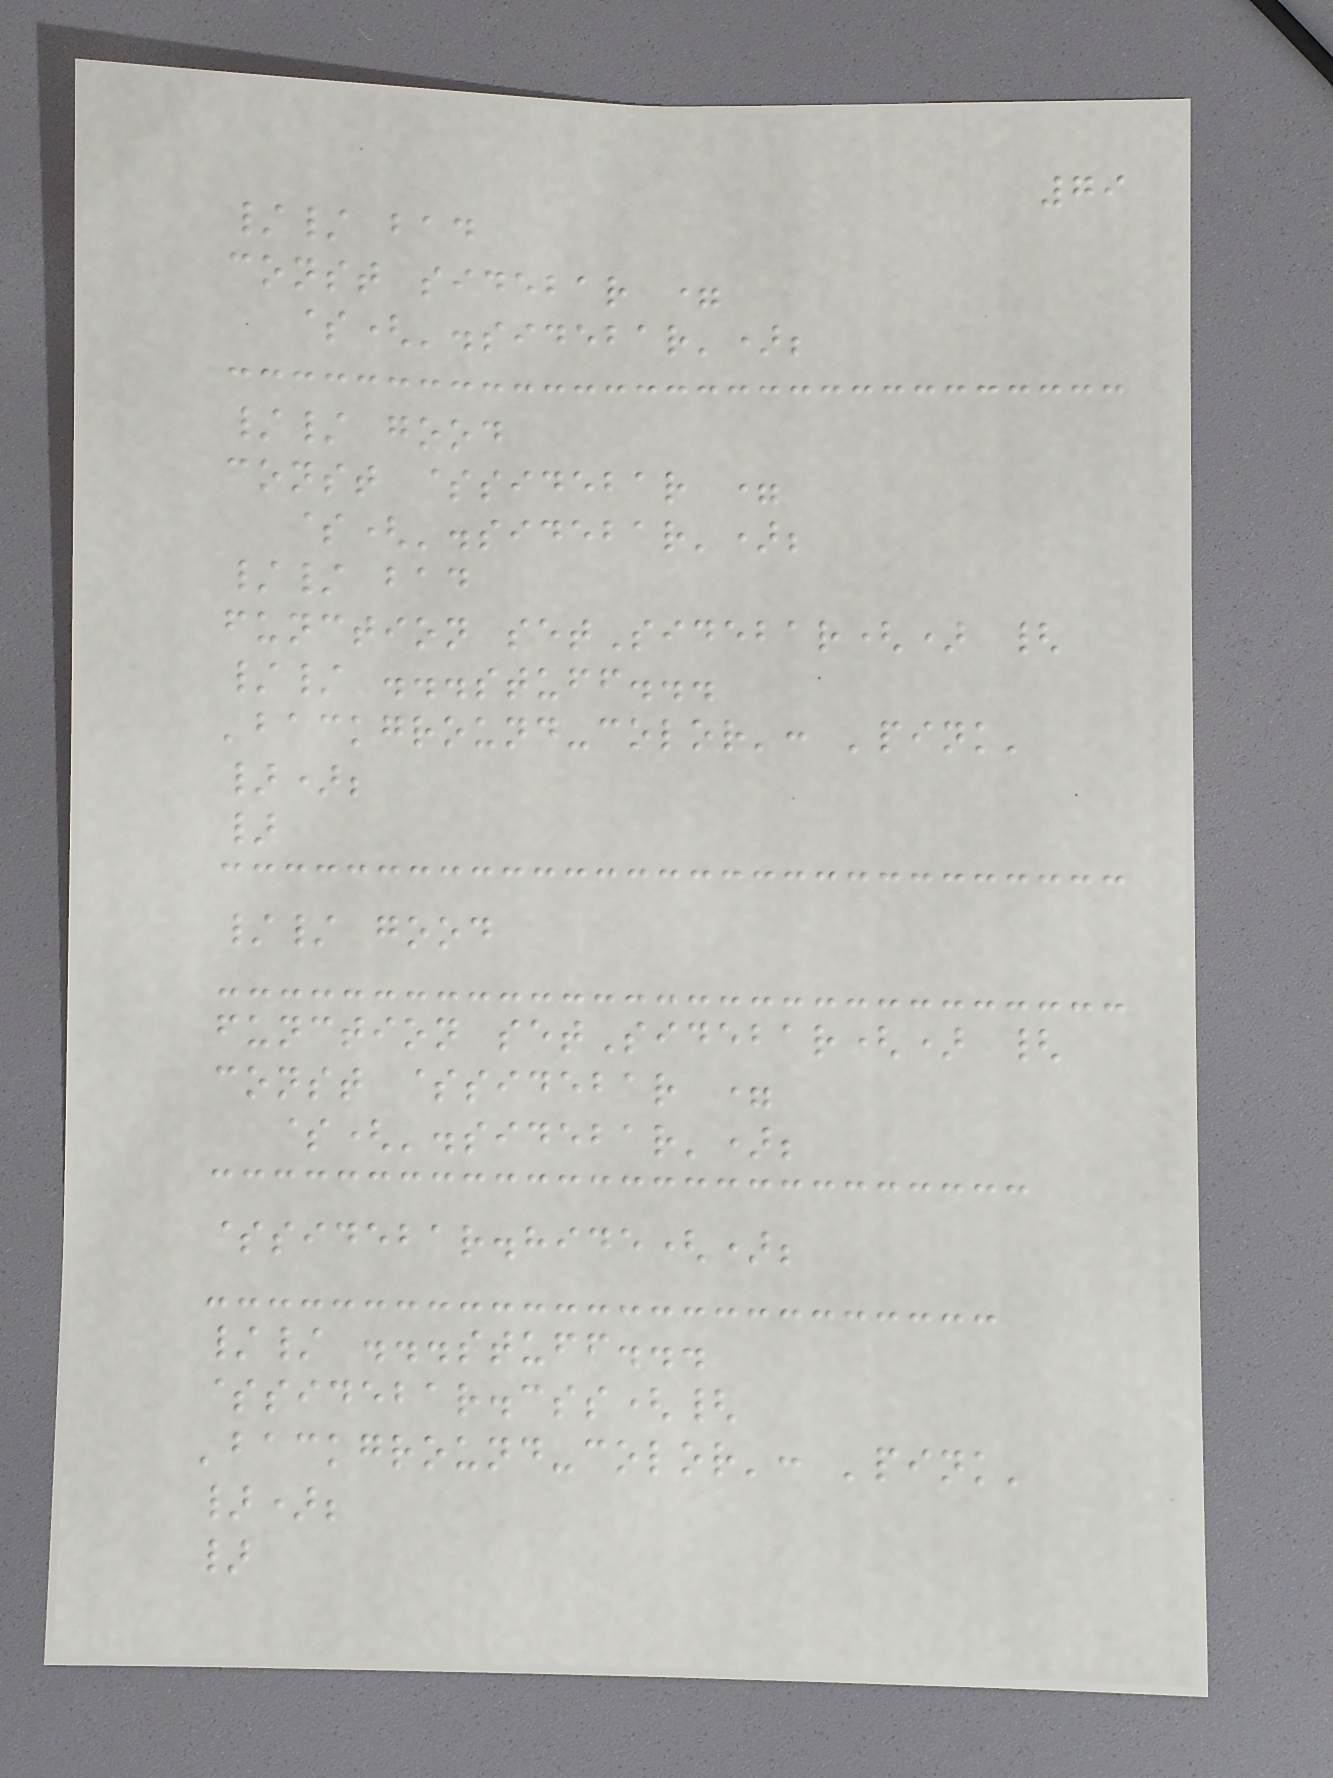79
// bad
const sidebar =
$('.sidebar');
// good
const $sidebar =
$('.sidebar');
// bad
function setSidebar() {
// ...stuff...
'background-color': 'pink'
});
}
// good
function setSidebar() {
const $sidebar =
$('.sidebar');
$sidebar.hide();
// ...stuff...
$sidebar.css({
'background-color': 'pink'
});
}
